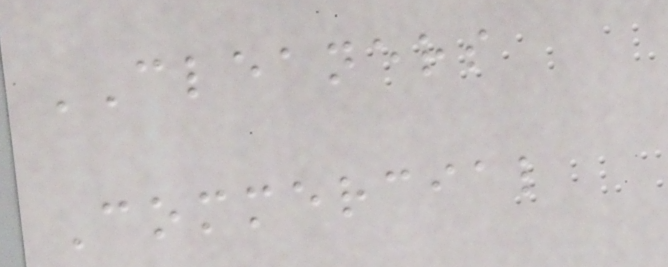CLEANERS
Commercial
